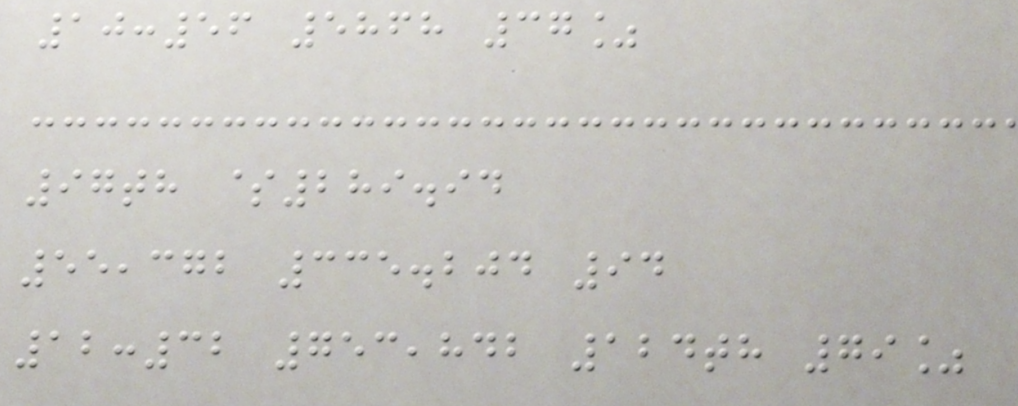10:56 5868 37%
97th $289.94
55,372 335.204 94
12:32 753,842 124th 79%
